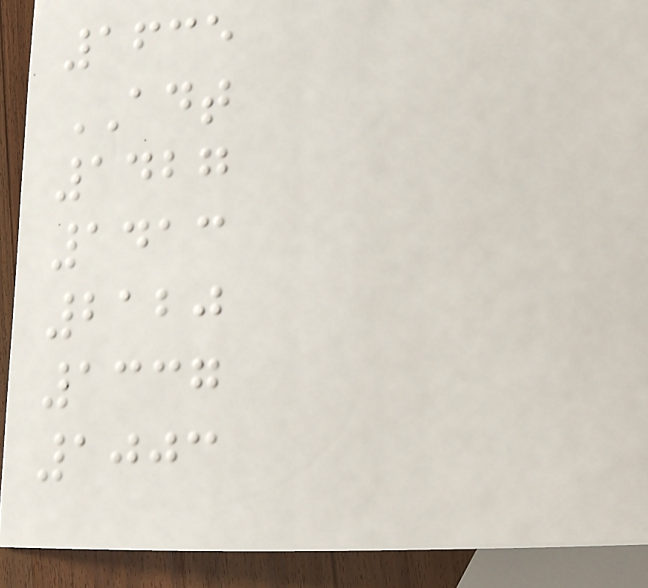1635
ADT
1427
1413
2120
1337
1003
